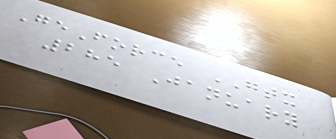GeForce GTX
285 January
